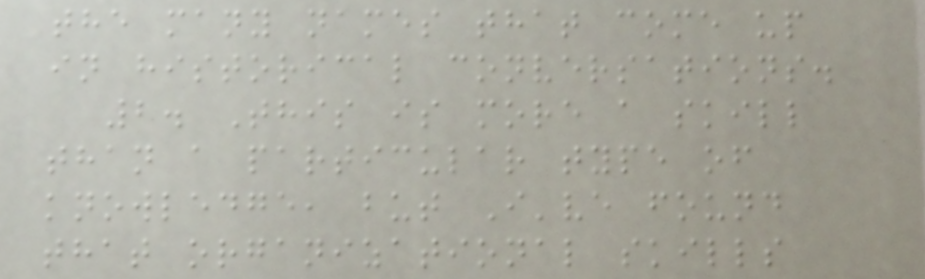the many names that come up
in historical conversations.
2. This is more a skill
than a particular type of
knowledge, but I've found
that organizational skills
